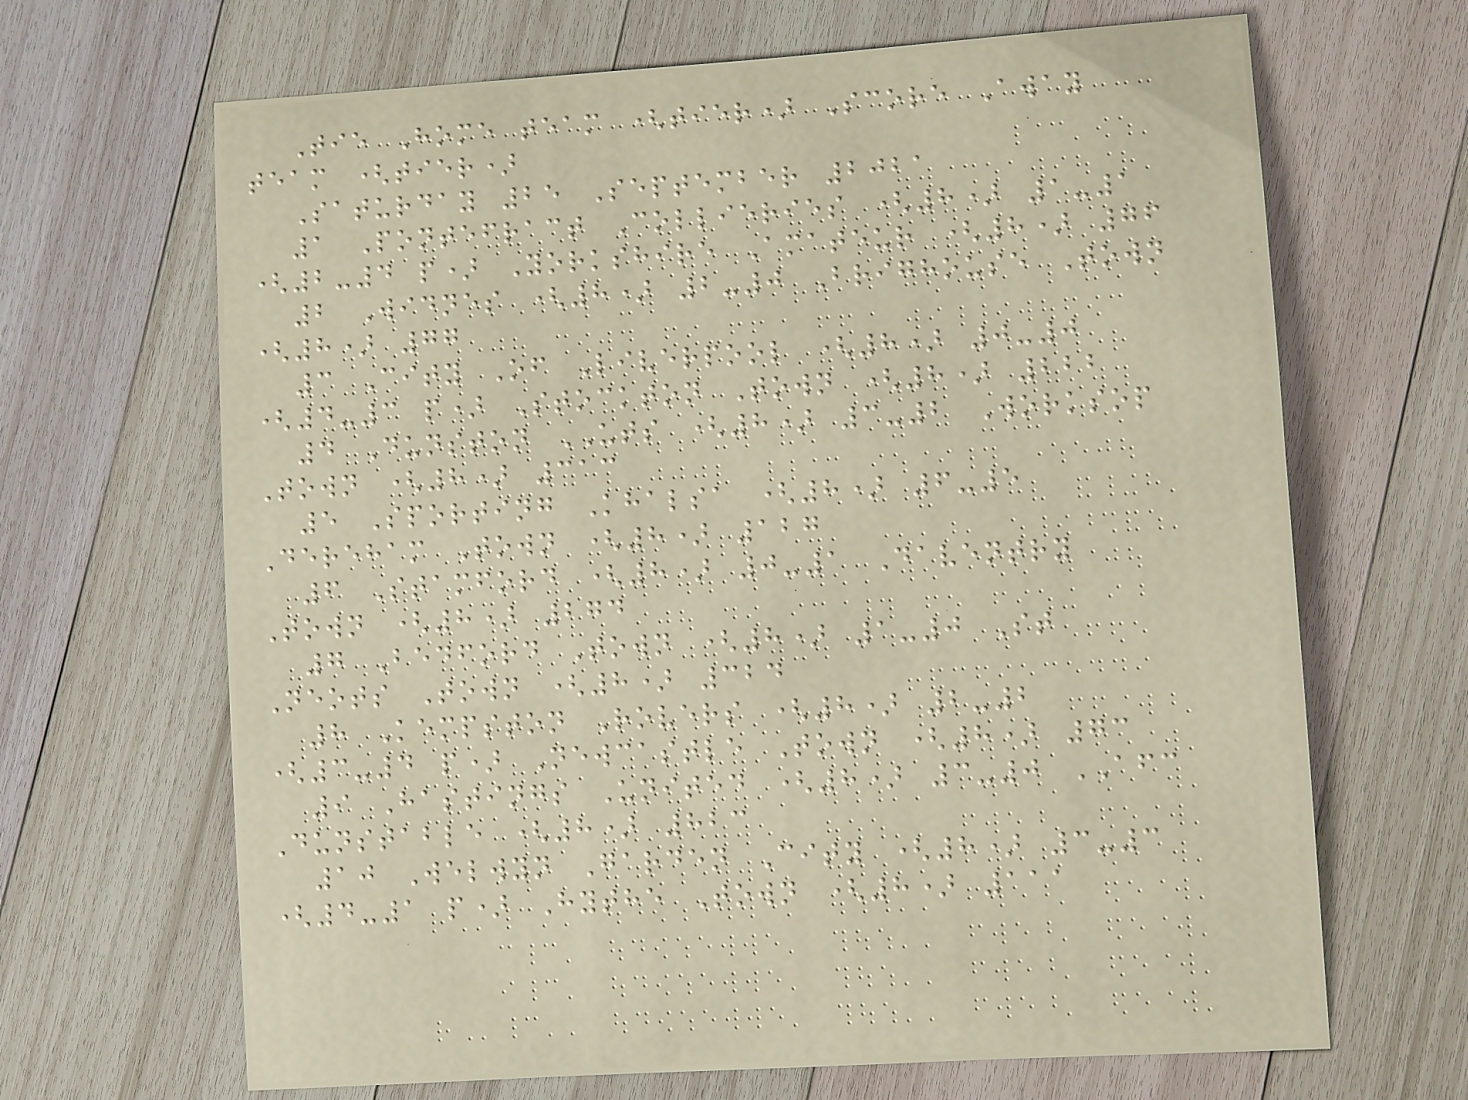Tie Home team (tier) Score Away
team (tier)
Saturday 25 September 2021
1 Pontefract Collieries (8) 1-1
(2-4 p) Yorkshire Amateur (8) 76
2 Widnes (8) 2-0 Brighouse Town
(8) 77
3 City Of Liverpool (8) 0-0
(4-3 p) Stockton Town (8) 222
4 Dunston UTS (8) 3-2 Worksop
Town (8) 313
5 Sporting Khalsa (8) 6-5
Dereham Town (8) 127
6 Stamford (8) 0-1 Daventry
Town (8) 274
7 Bedford Town (8) 1-0 St
Neots Town (8) 324
8 Kempston Rovers (8) 2-2
(3-4 p) Newcastle Town (8) 73
9 Hastings United (8) 3-0 AFC
Dunstable (8) 823
10 Welwyn Garden City (8) 3-3
(4-1 p) Hythe Town (8) 111
